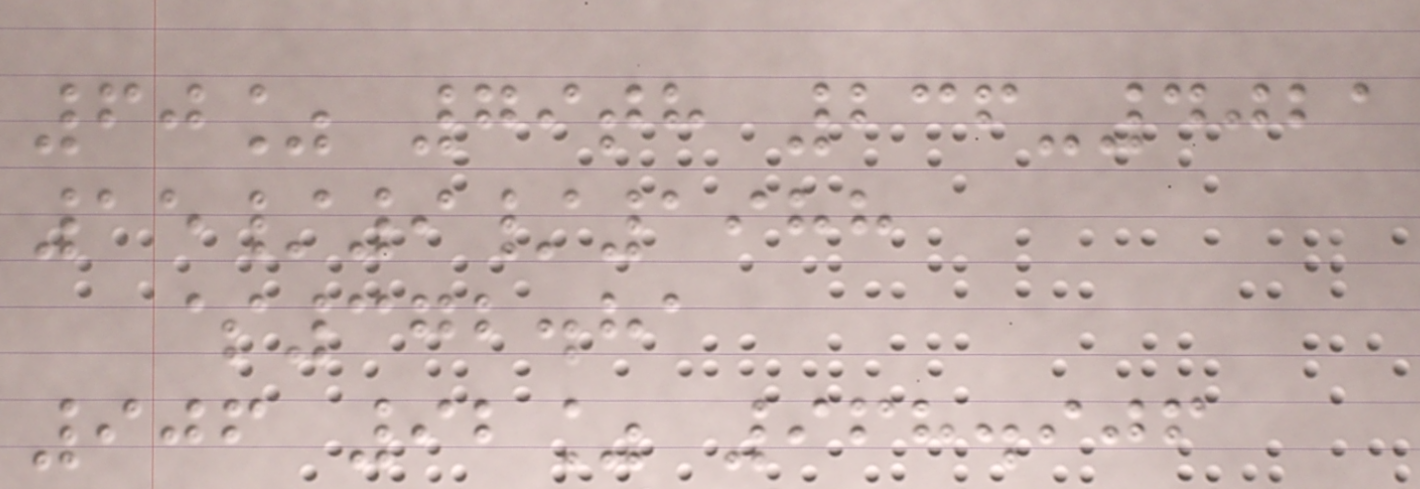60% 79th 236-4021
15/9/1988
$372.81
906 92% 968.906
